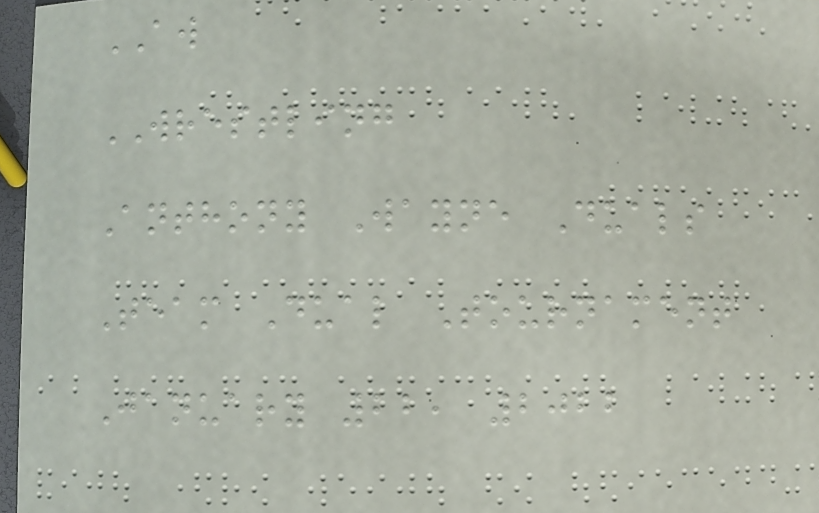AW
WRESTLING
Anthony Wayne Duals
Team Dual Tournament
January 22, 2022
